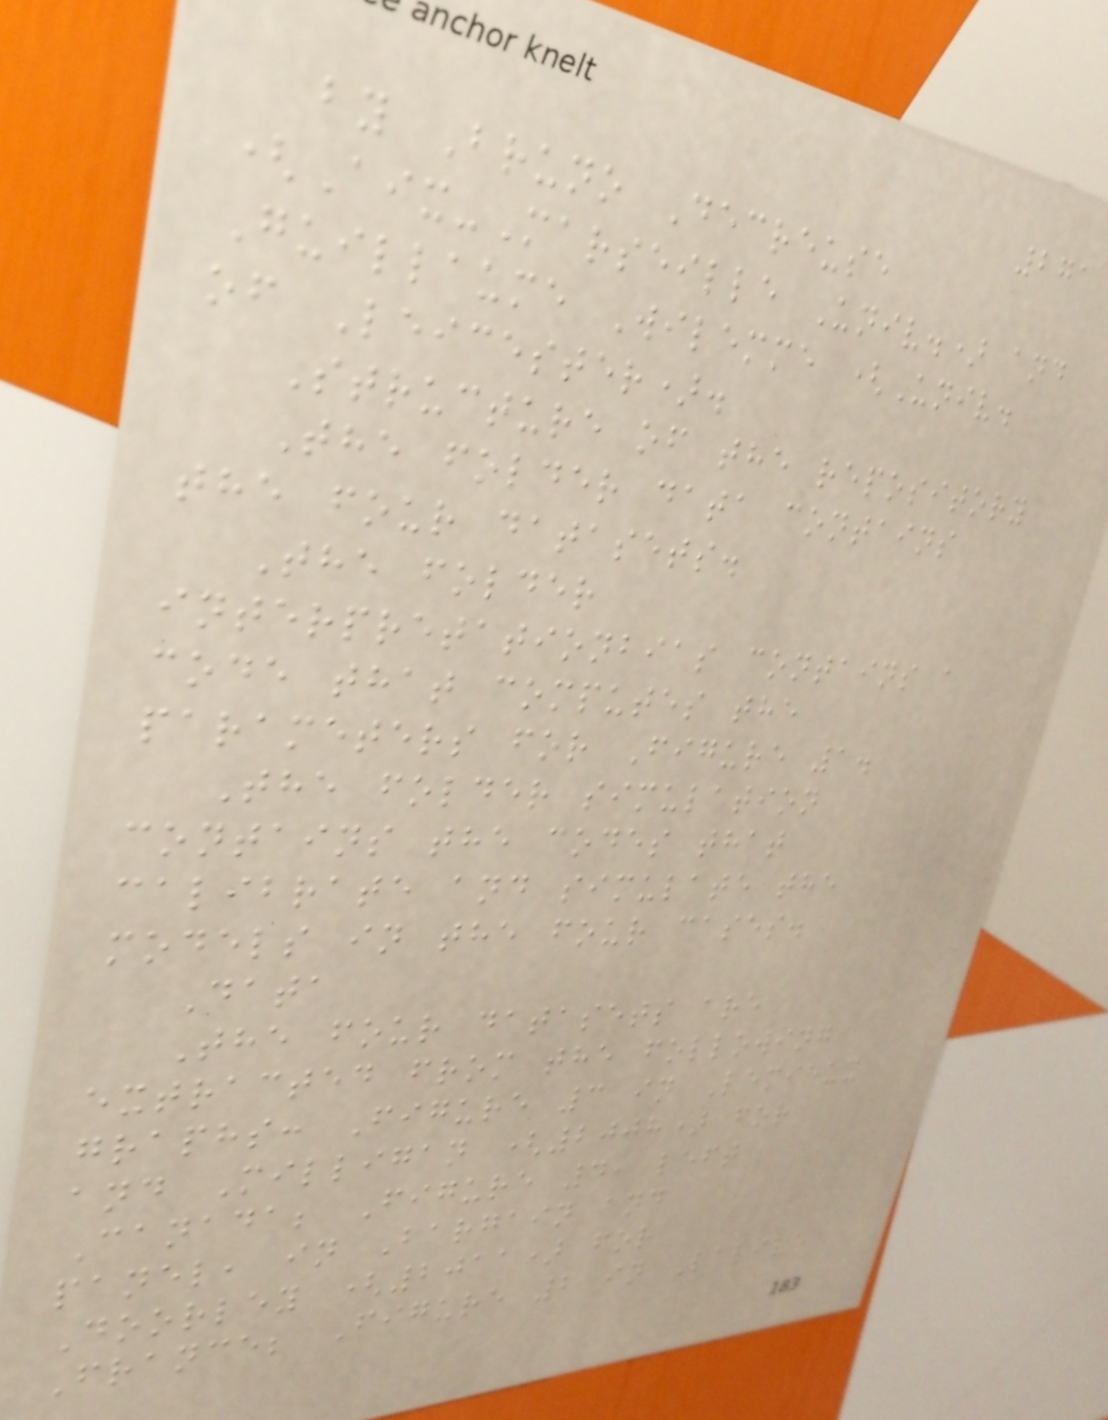271
by Bruno Decreuse
(Aix-Marseille Univ.) and
Guillaume Wilemme (Univ.
of Leicester).
Structure of the repository
The folder data contains
the four datasets.
The folder
interpretationbias contains a
code that computes the
parameters for Figure 1.
The folder simulation
contains the codes that
calibrate and simulate the
models in the four cases.
Data
The four datasets are
extracted from the following
graphs: Figure 3 in Lemieux
and Milligan (2008) for
Canada; Figure 4, left
panel, in Bargain and
Doorley (2011) for
France; Figure 2 in Lalive
